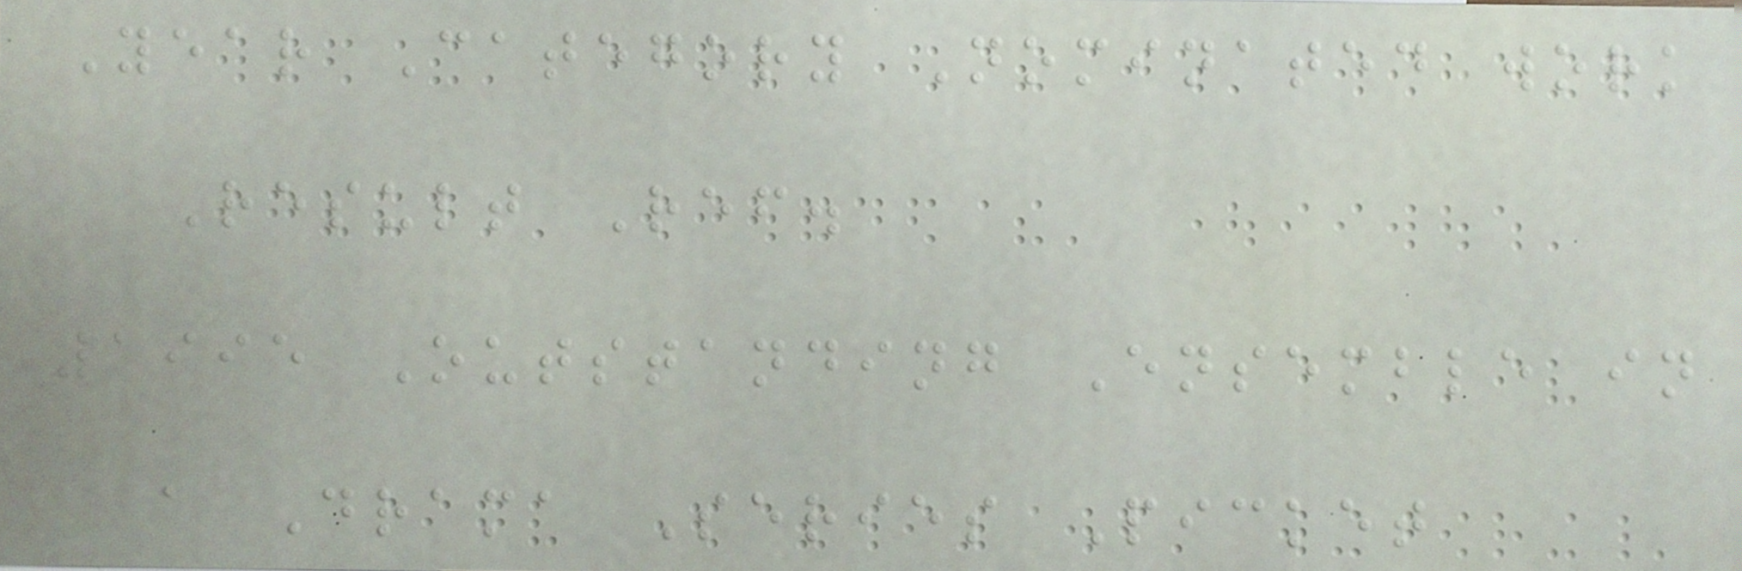Year Category Nominated work
Result Ref.
1995 Outstanding Ensemble in
a Drama Series Picket
